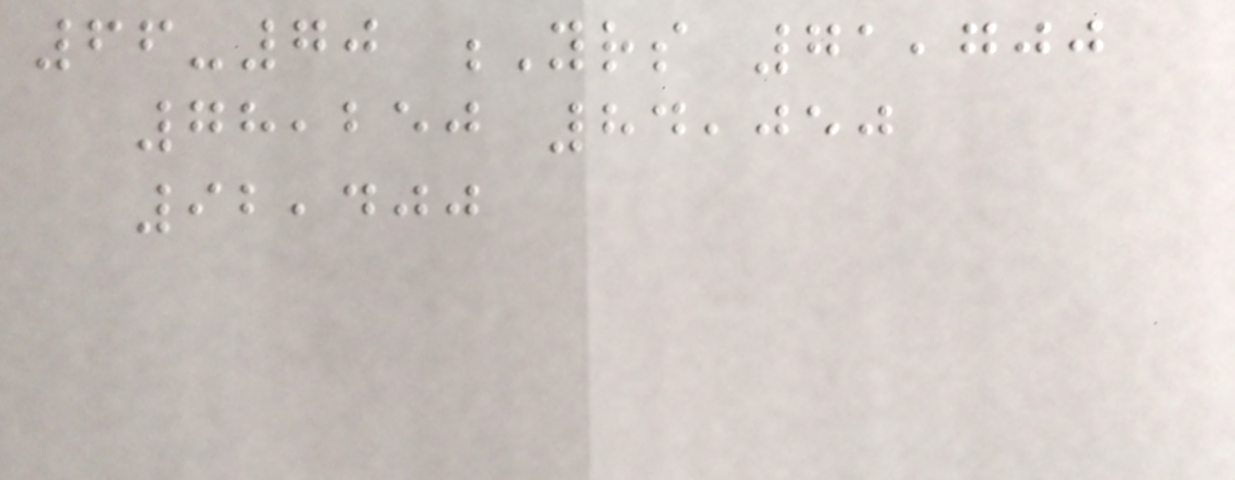66-70 Yrs 71,700
78,250 84,050
92,400
